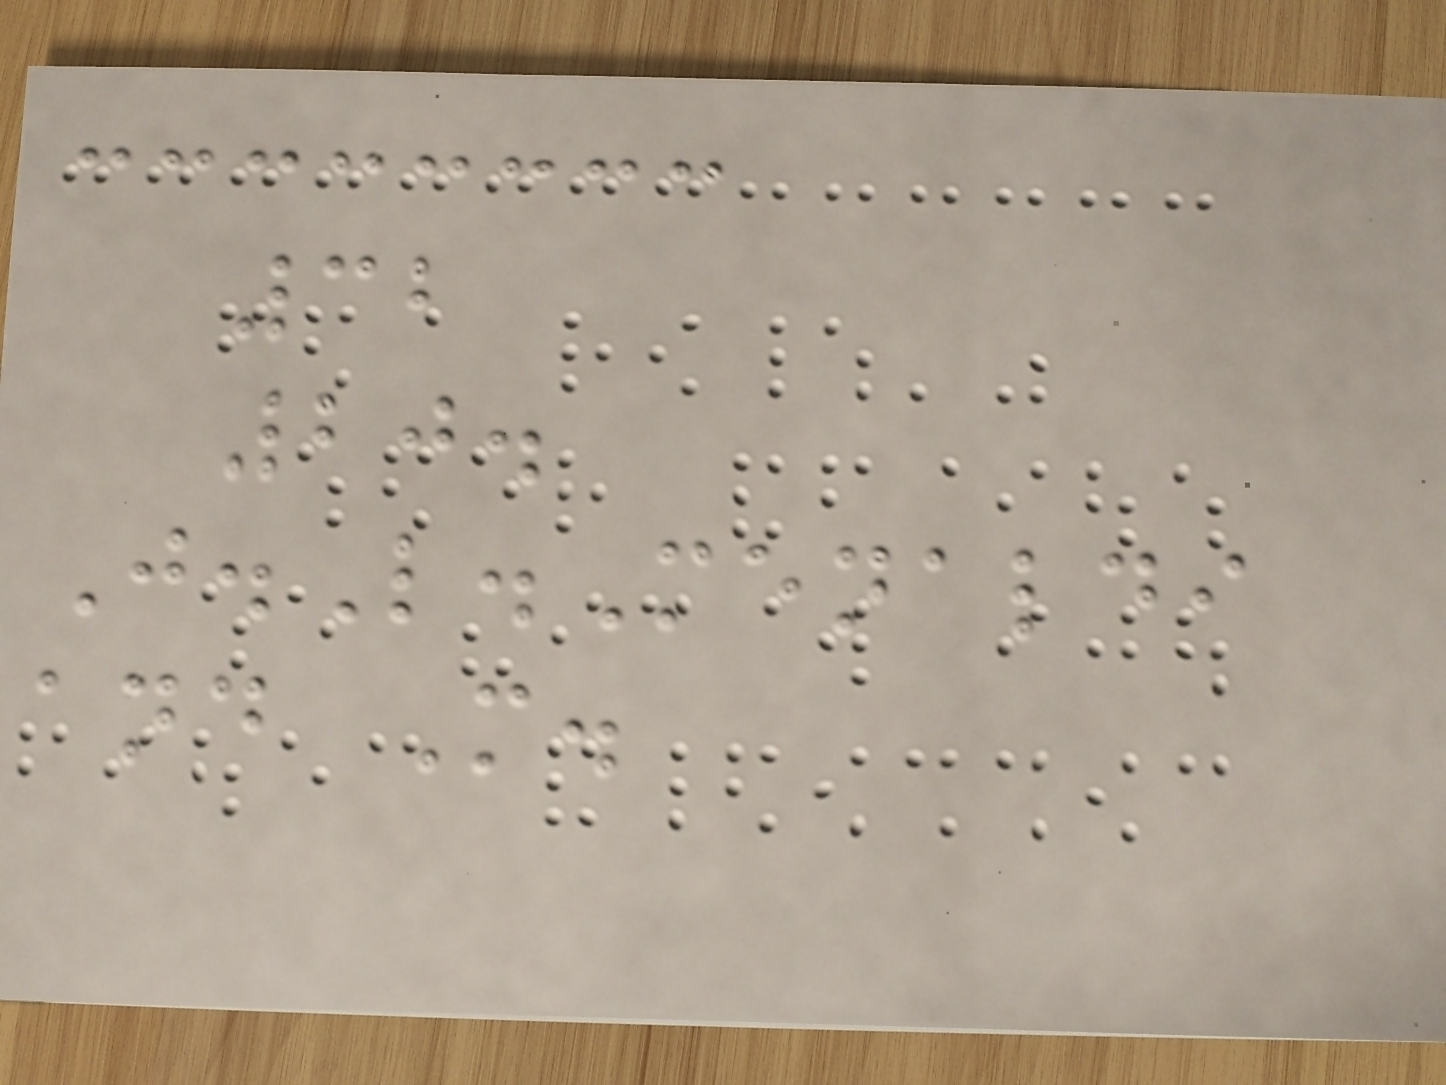32
20.
J.L.Menaldi
and M.
